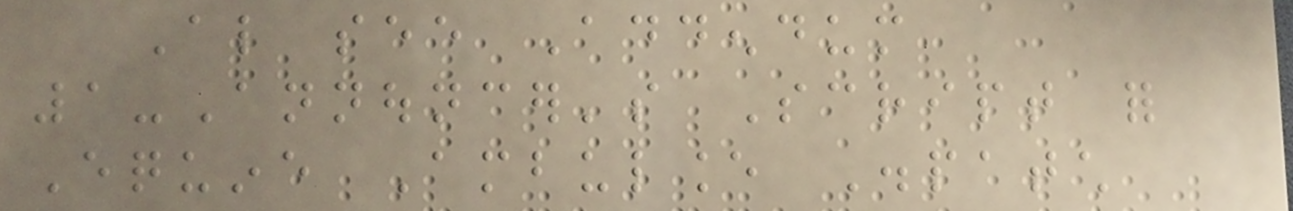Also see Addendum
1-Announcer's Script for
Equine Ambulance Dispatch
